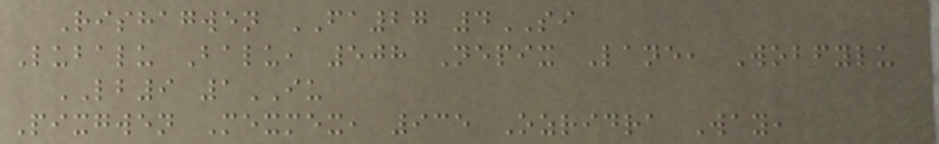Rishagwen FA27 4SI
Lubalu Balu, 508 Nepix Lane, Wobfylu
LB9 1IU
Pixgwen Mexmex, 935 Ozridra Way,
